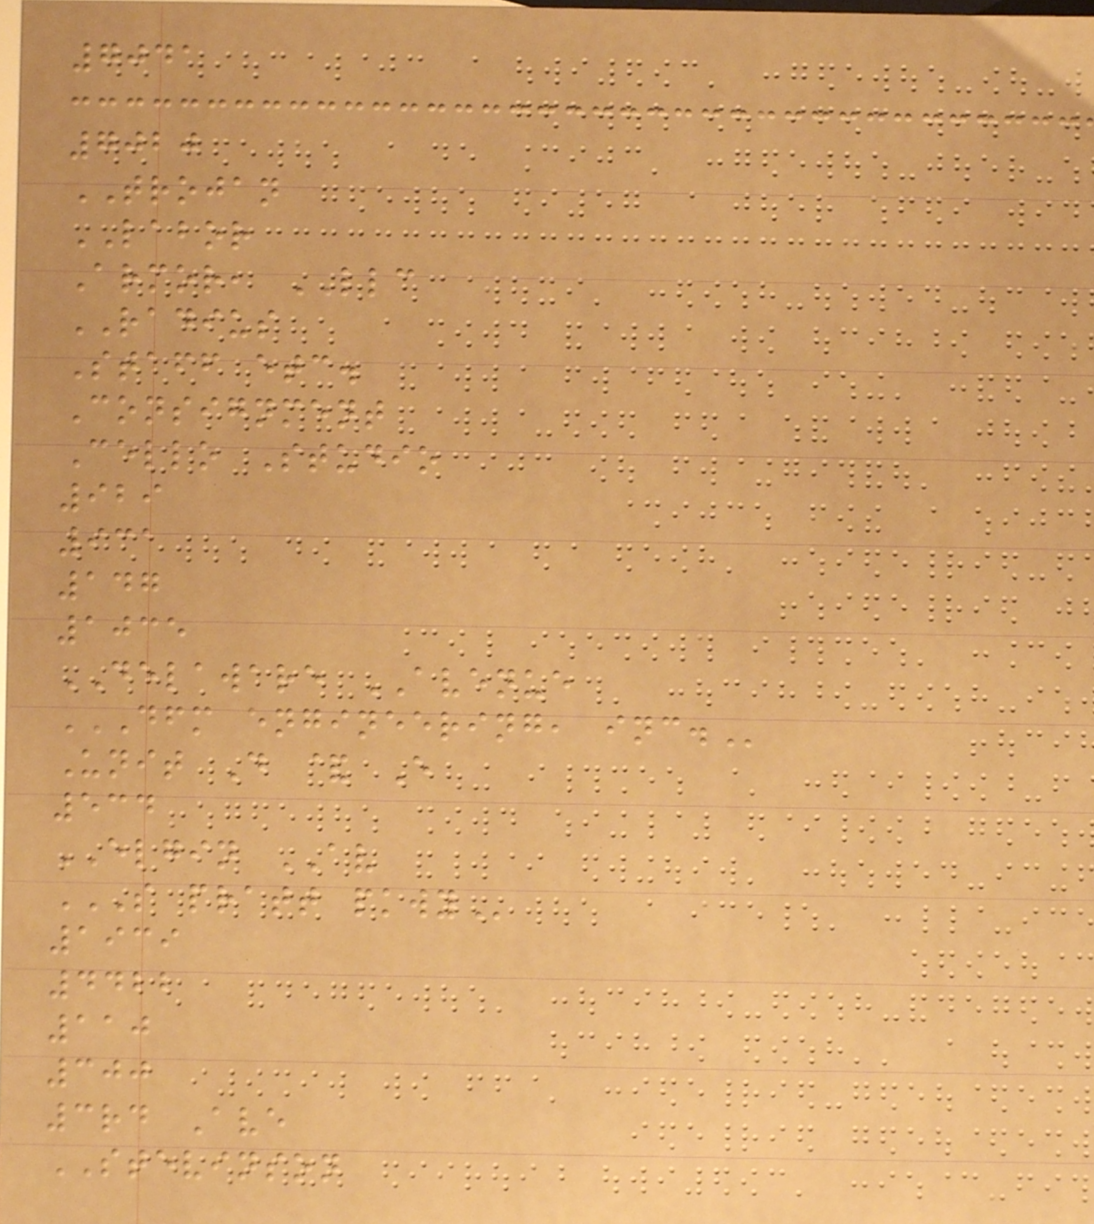7041
7020
TROJAN
LABOR
Armor, LLC
RADIUS
Staff etc.
Consignment
Cello Studio
929
931
147
1035
DELAWARE AVENUE
DFM ENGINEERING, INC.
Unit D & E
534
ELGIN AV
S PRATT PKWY
1939
4422
110
300
3rd Ave
STEVINSON
